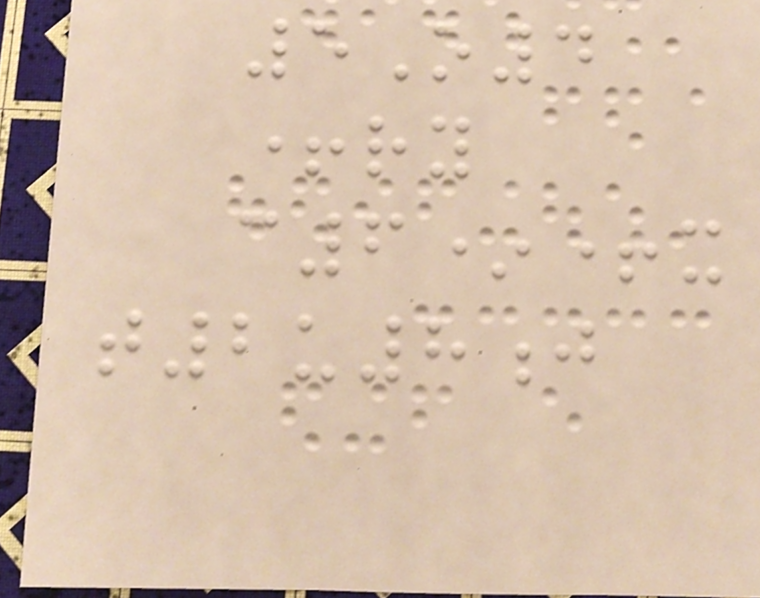5O4
+ry
c6*+x
t2u8j
